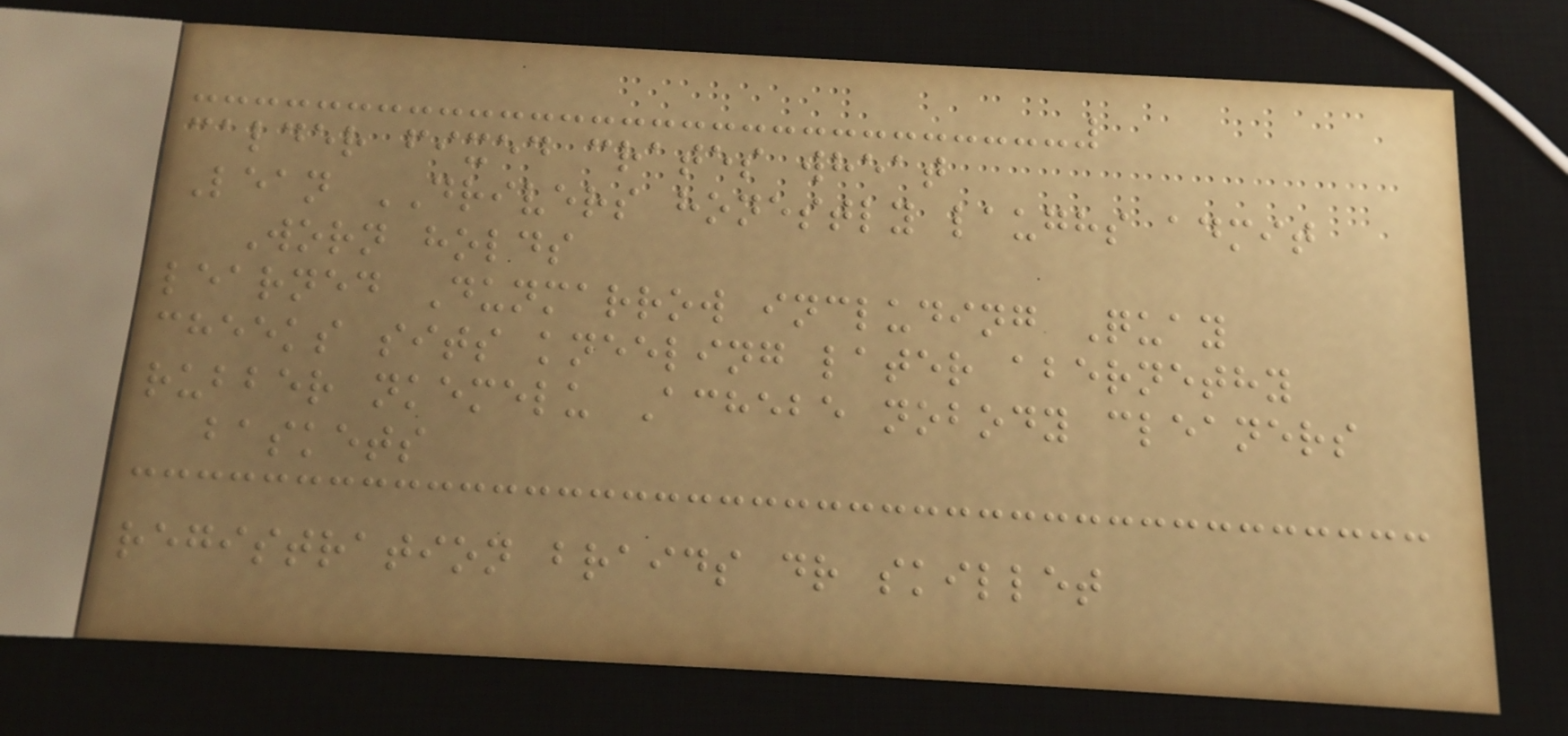calder fixed crates wheat
Lean DRIVERS honestly laughs admit
Worn holds
learned Dunmarrow including Quay
cheeks sits kneeling later abernethy
rubber nkemelu Achebe nobody cleaners
baskets
registration braids dr skillet
